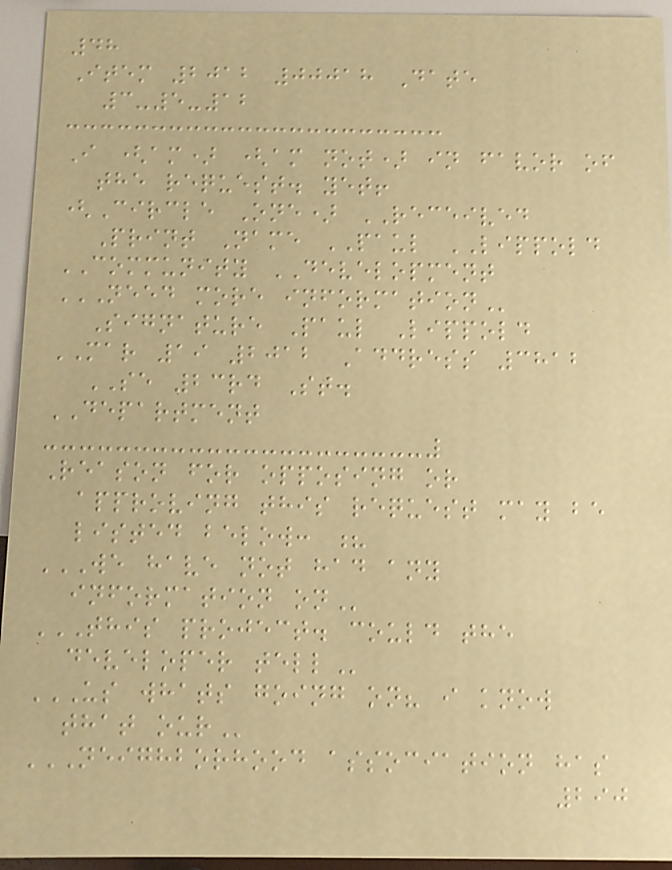48
Item 2012 00018 Date
3-5-12
I (am) (am not) in favor of
the request. yet!
(Circle One) RECEIVED
Print Name PAUL LIPPOLD
COMMUNITY DEVELOPMENT
NEED MORE INFORMATION
Signature Paul Lippold
MAR 19 2012 Address 3812
SE 23rd St.
DEPARTMENT
Reason for opposing or
approving this request may be
listed below: ?
WE HAVE NOT HAD ANY
INFORMATION ON
THIS PROJECT. COULD THE
DEVELOPER TELL
US WHATS GOING ON? I KNOW
THAT OUR
NEIGHBORHOOD ASSOCIATION HAS
290
